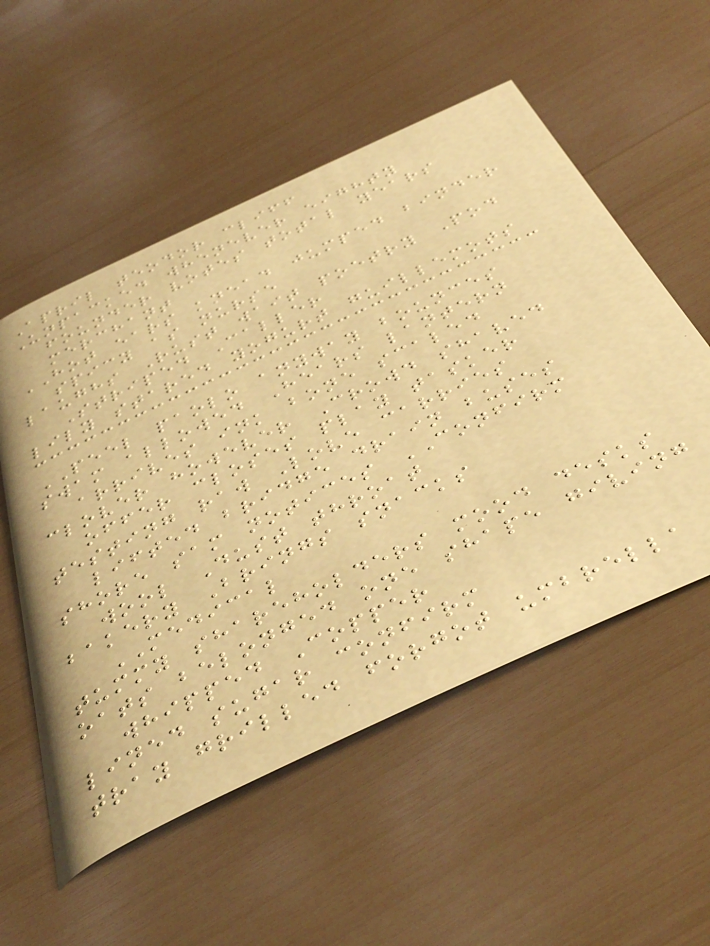April teodor cliff
Unpacked whenever eighty
founder votes total years
merchant
HOT ears knead jumped binder
spicy as nurse
laughs Rust wait poetry Pod
Striped Caller
lily stared yogurt guillemots
PEEL paolo anyway bounces
swam allowed Hears lantern
arrives ink bone scaled
clover however Crowd shaved
offer closes play tasker
testing raw Love carries
lifted bridge drain buses
shore sam notices CONFIRM
wool Dust throat
bakery Brings snacks
MEDICAL
tummy shareholders mood desks
oats belonged one shape giving
whipped Copper
lined sugar confirm
tray grilled forgot umbrella
